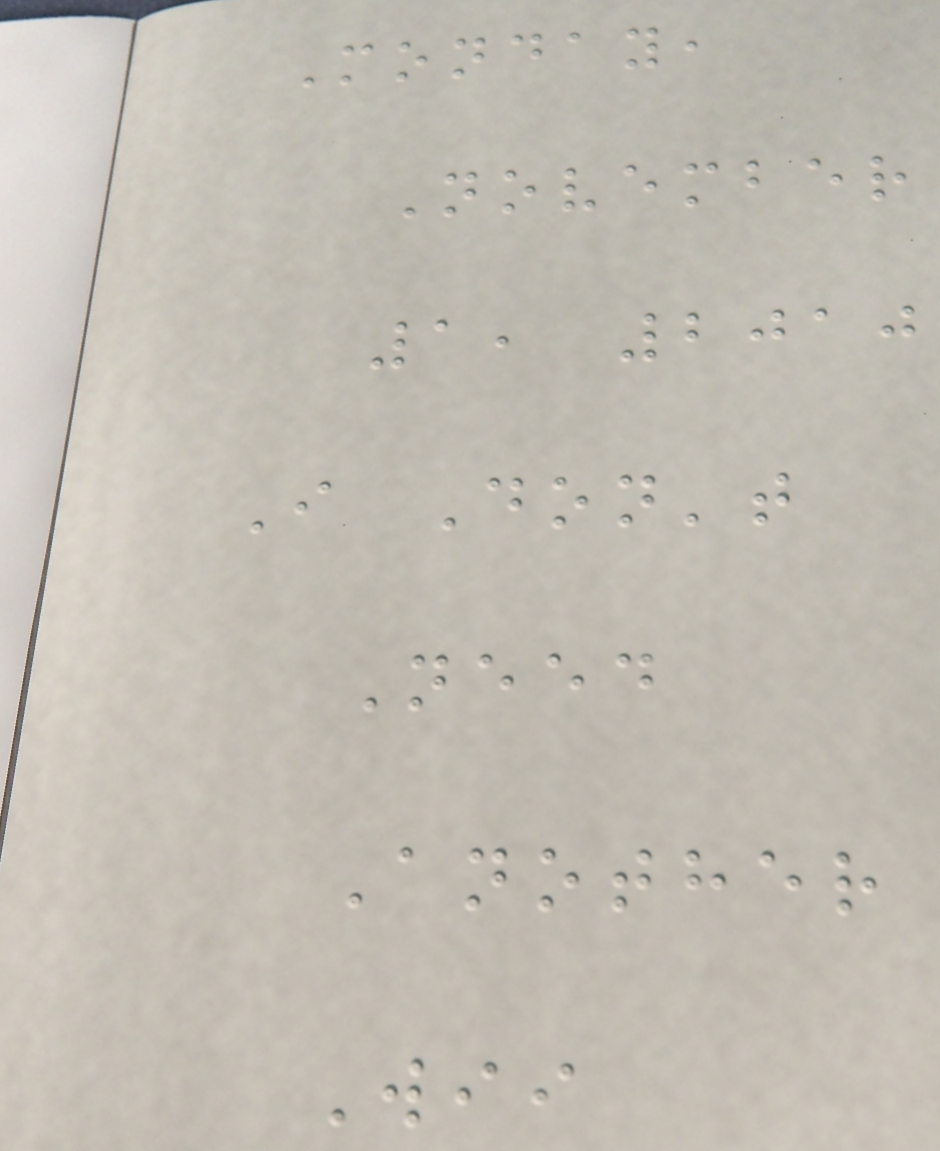Monday,
November
1, 2010
I Don't
Need
Another
Wii
